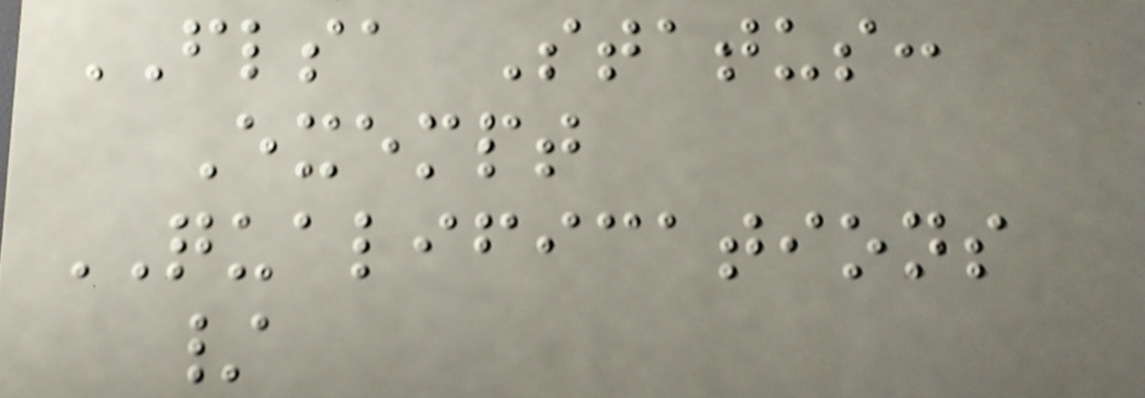FLSA Status:
Exempt
QUALIFICATIONS
/
